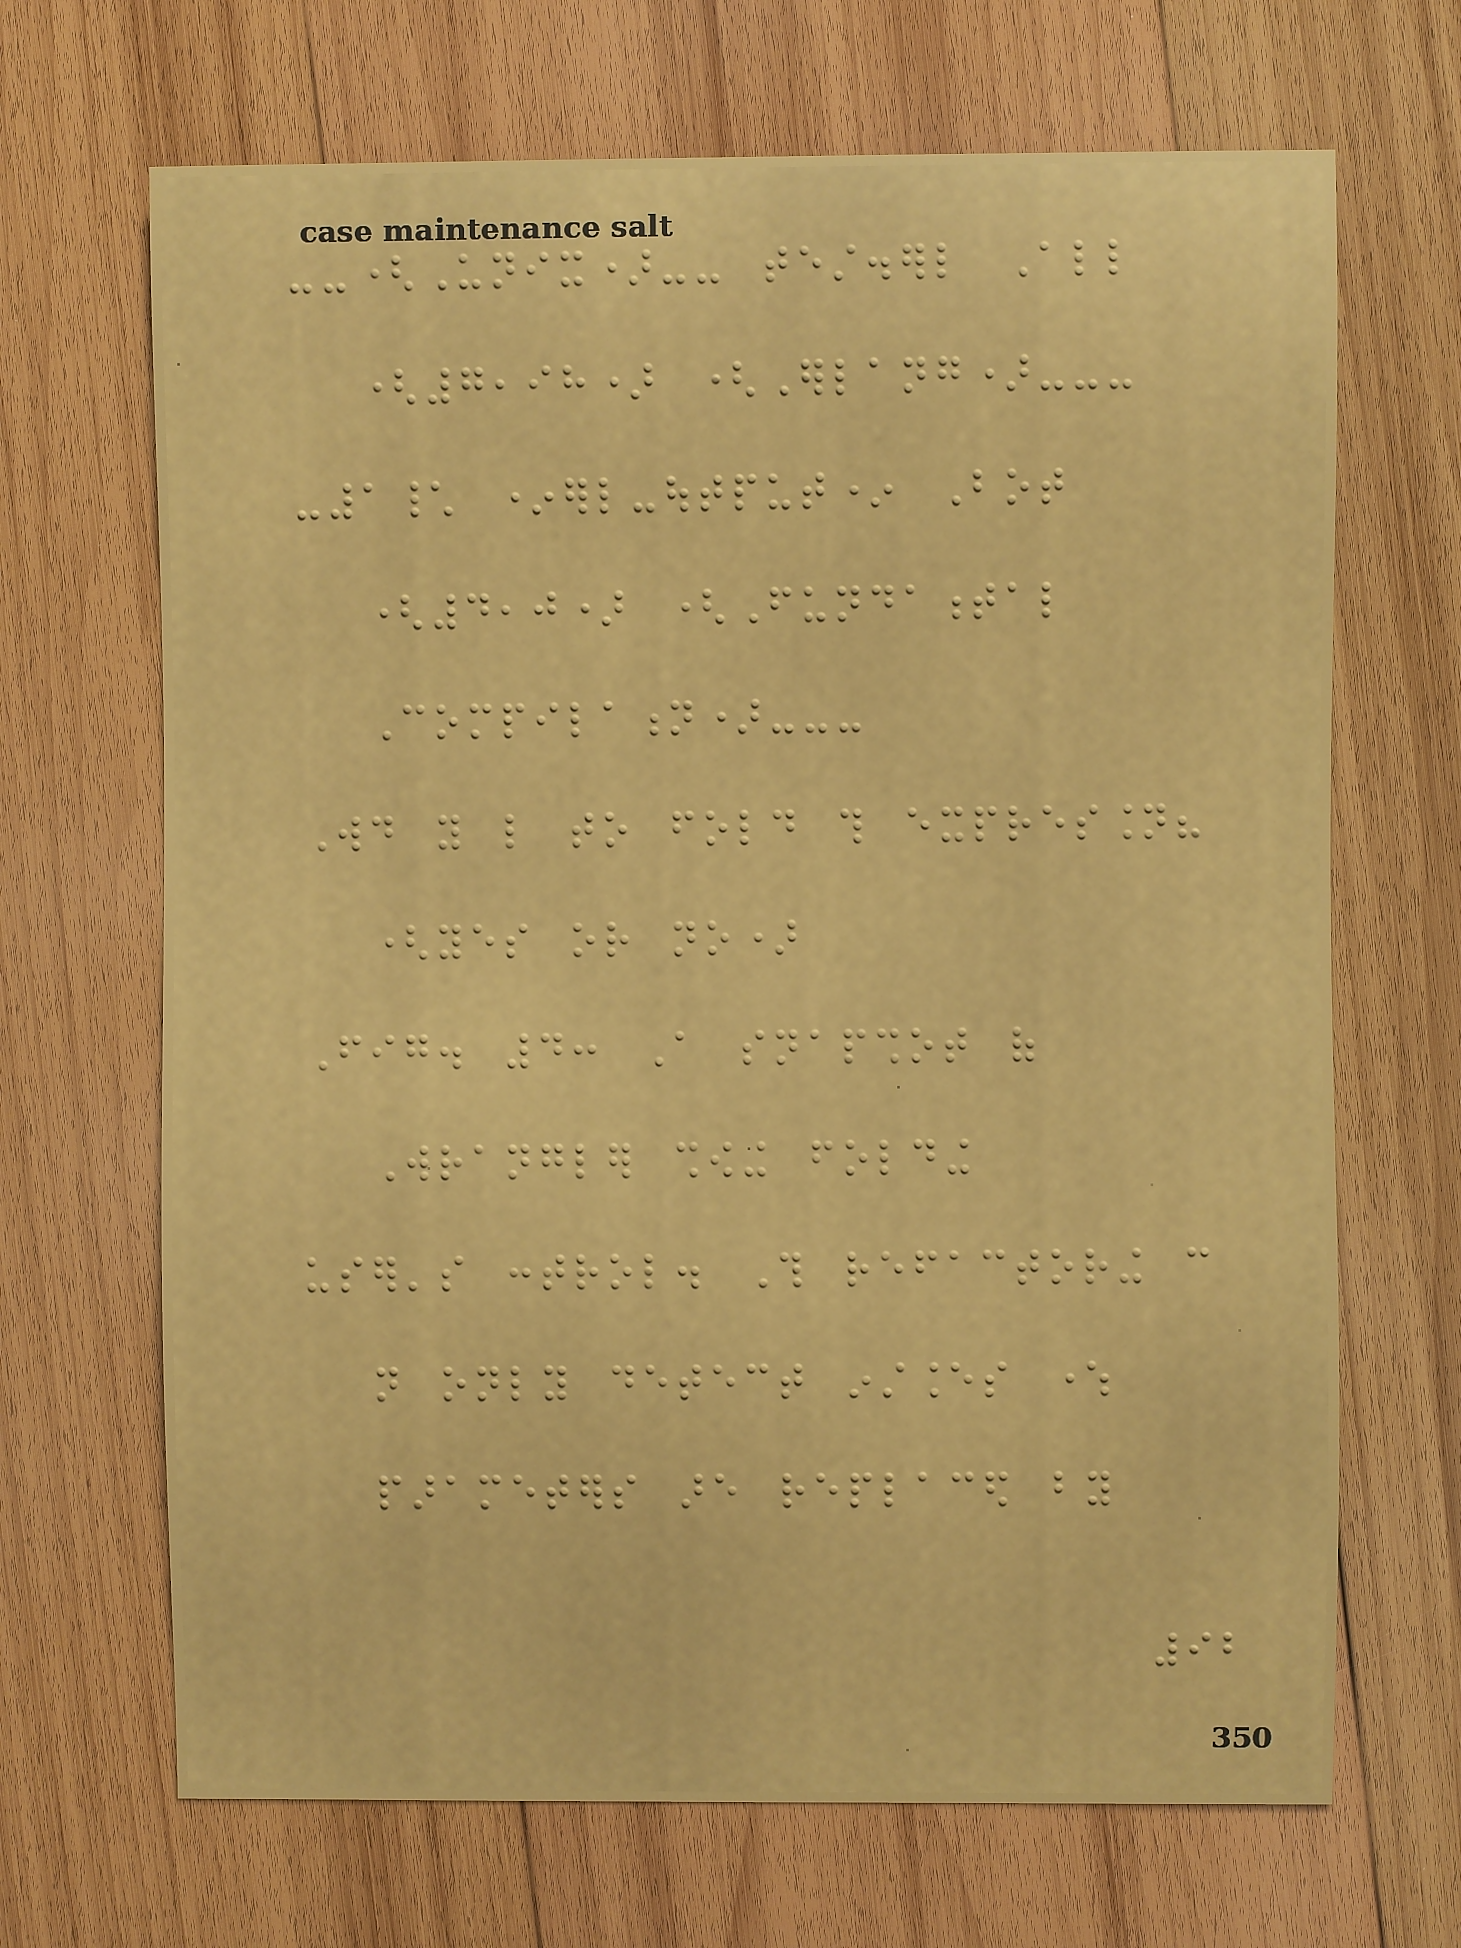--(Unix)-- test.erl All
(7,98) (Erlang)---
-1\ *erl-output* Bot
(4,0) (Fundamental
Compilation)---
Would you like to fold this expression?
(yes or no)
Fig. 4: A snapshot of
Wrangler showing folding
user's control. This refactoring can
not only detect instances where
parameters are replaced by
92
